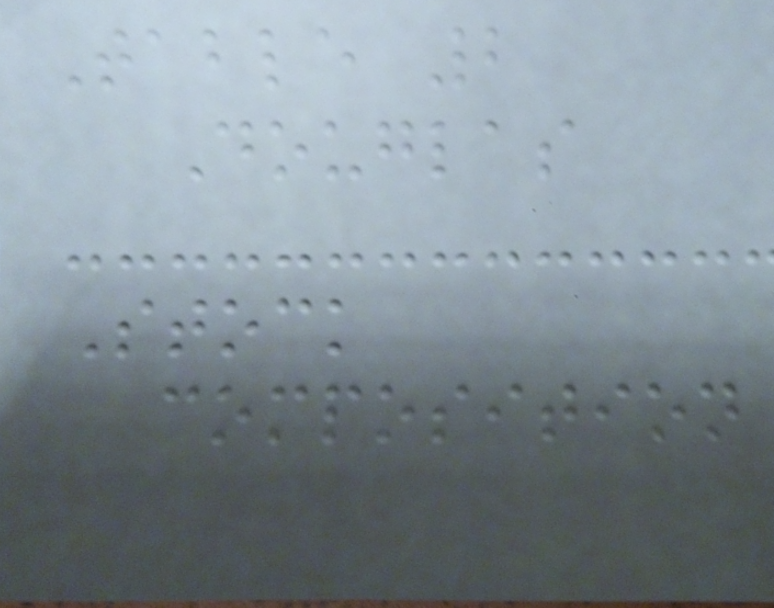Table 2
Douglas
Stock
composition
